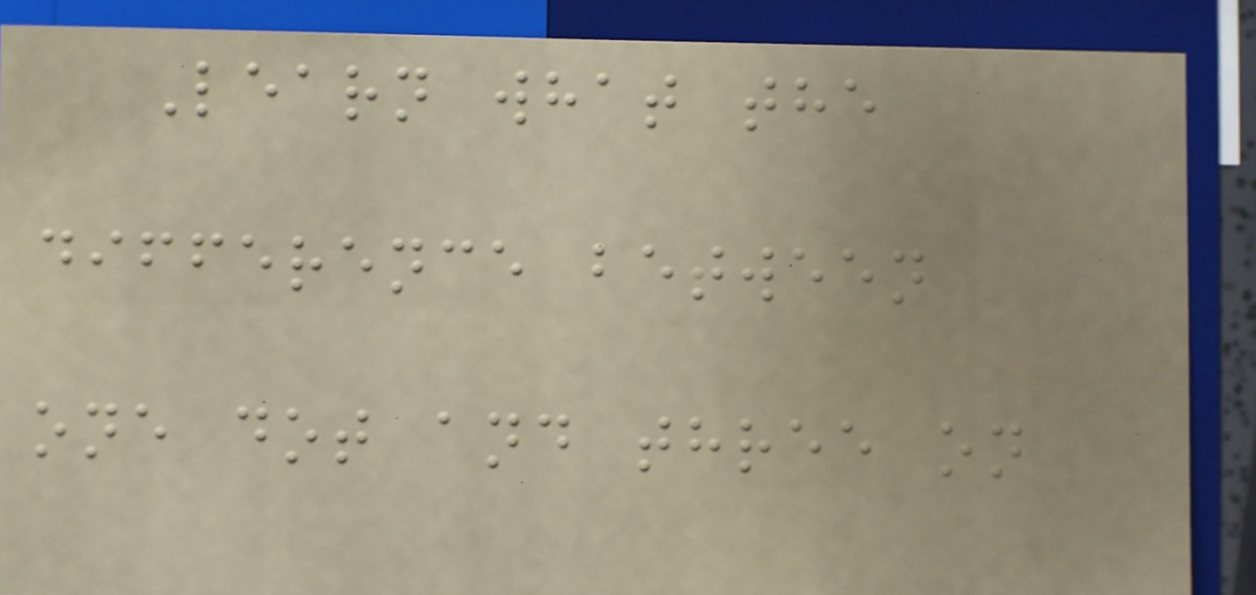Learn what the
difference between
one dot and three on
